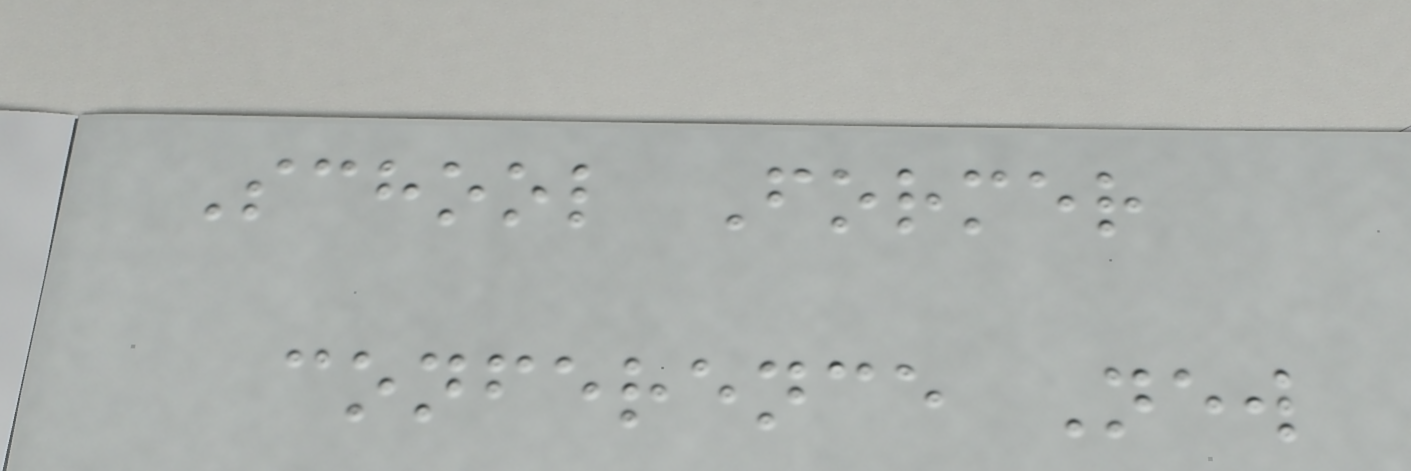School Former
conference New
